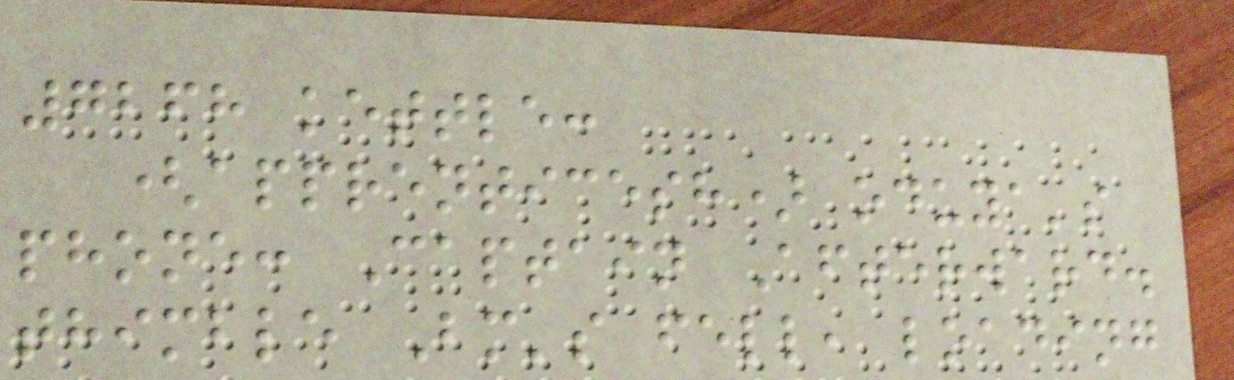7268 kettle:
(apprenticesh) oduya's
phone: Captain Afterward.
thimble Bm's fell, loading
